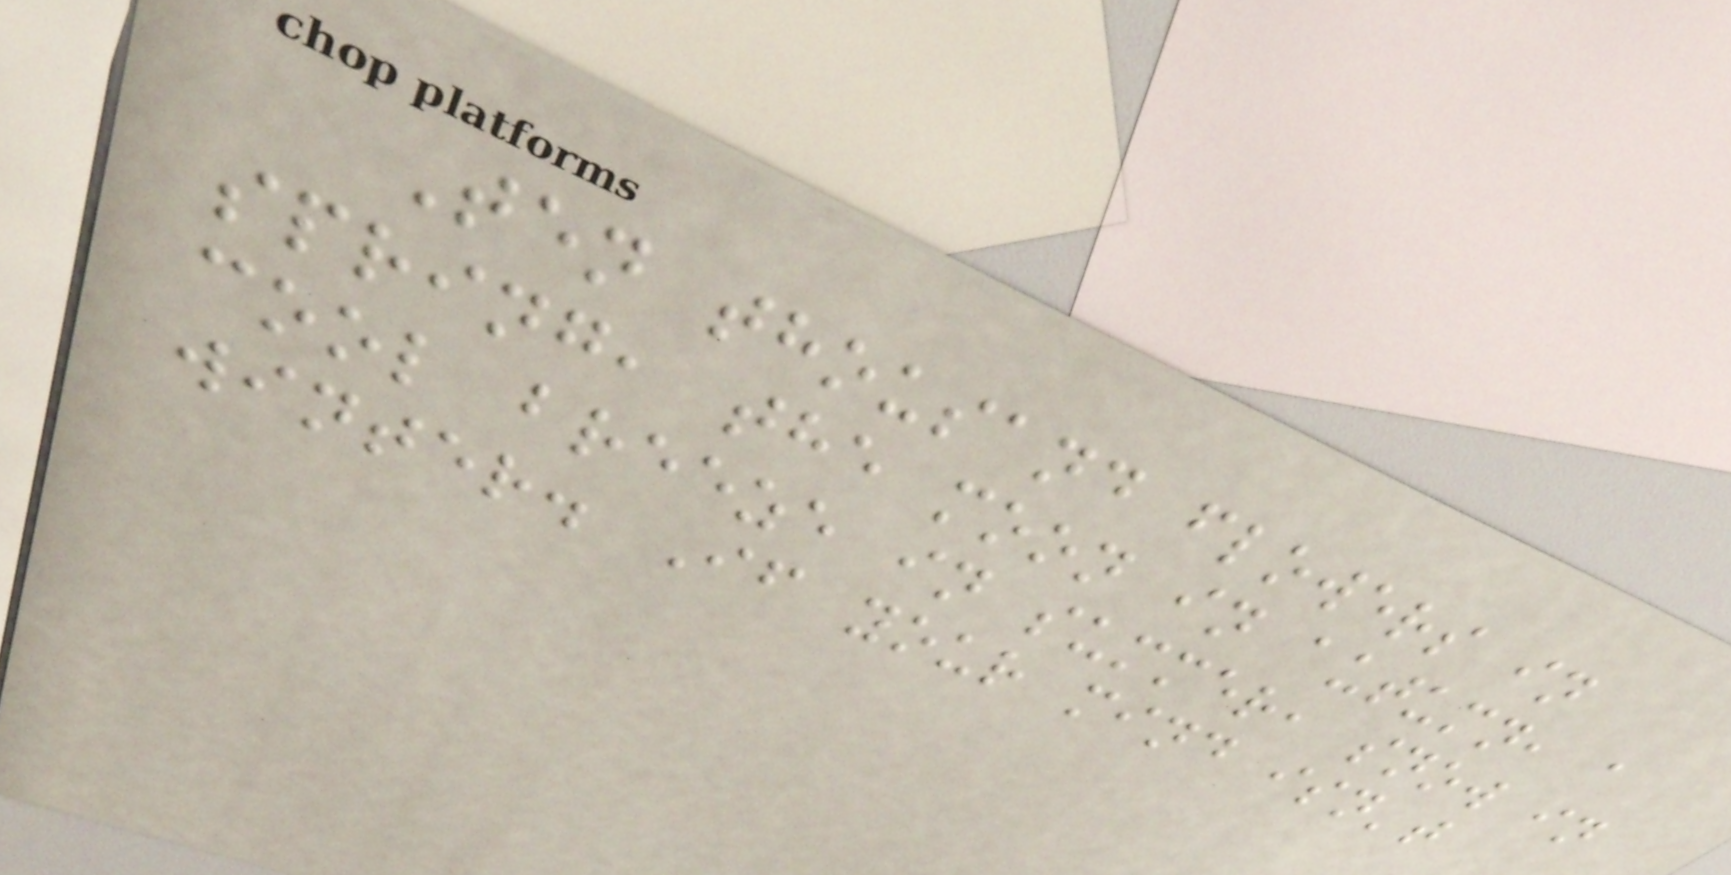Ten thousand flowers in
spring, the moon in autumn, a
cool breeze in summer, snow in
winter. If your mind isn't
